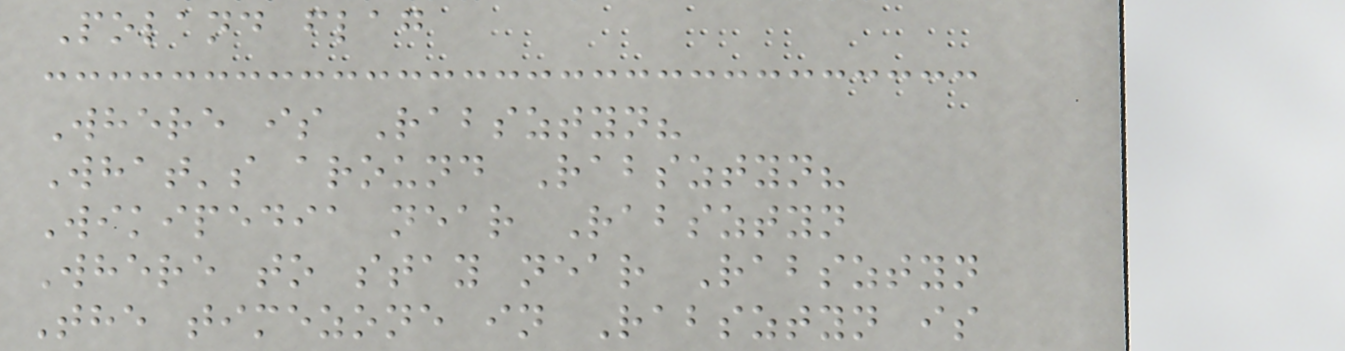Poland flag
Where is Rabsztyn?
What's around Rabsztyn?
Wikipedia near Rabsztyn
Where to stay near Rabsztyn
The timezone in Rabsztyn is
